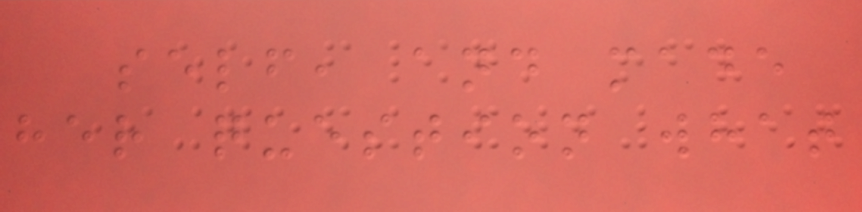self, and made
her question what
